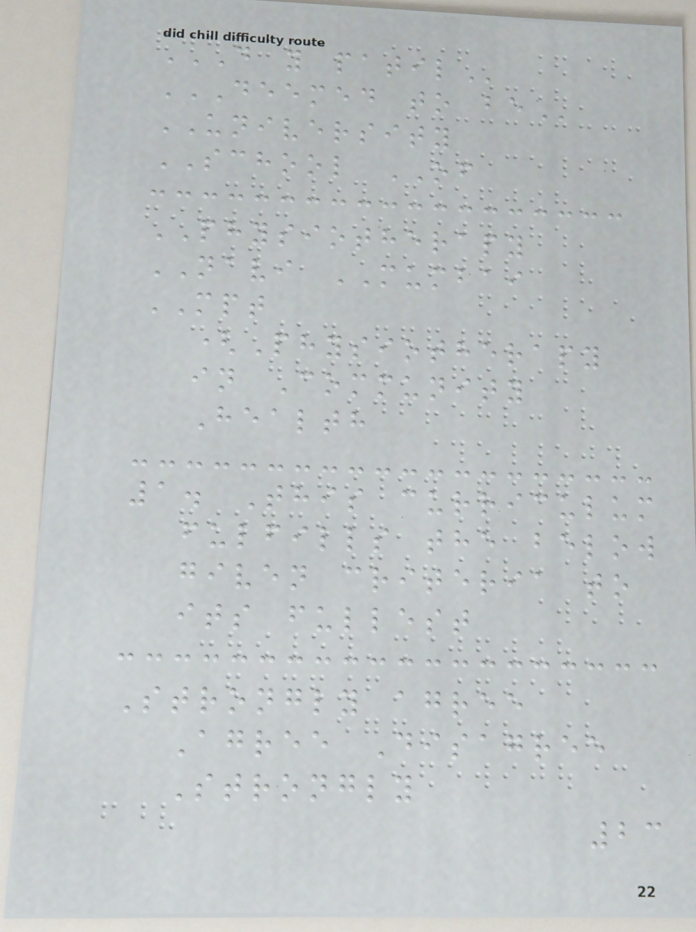D Y PATIL
DEEMED TO BE
UNIVERSITY
SCHOOL OF
PHYSIOTHERAPY
NAVI MUMBAI
MPT
(Physiotherapy
in Community
Health
1. This curriculum
fulfills the below
given criteria to
its fullest
Strongly agree
Agree Disagree
Strongly
23
